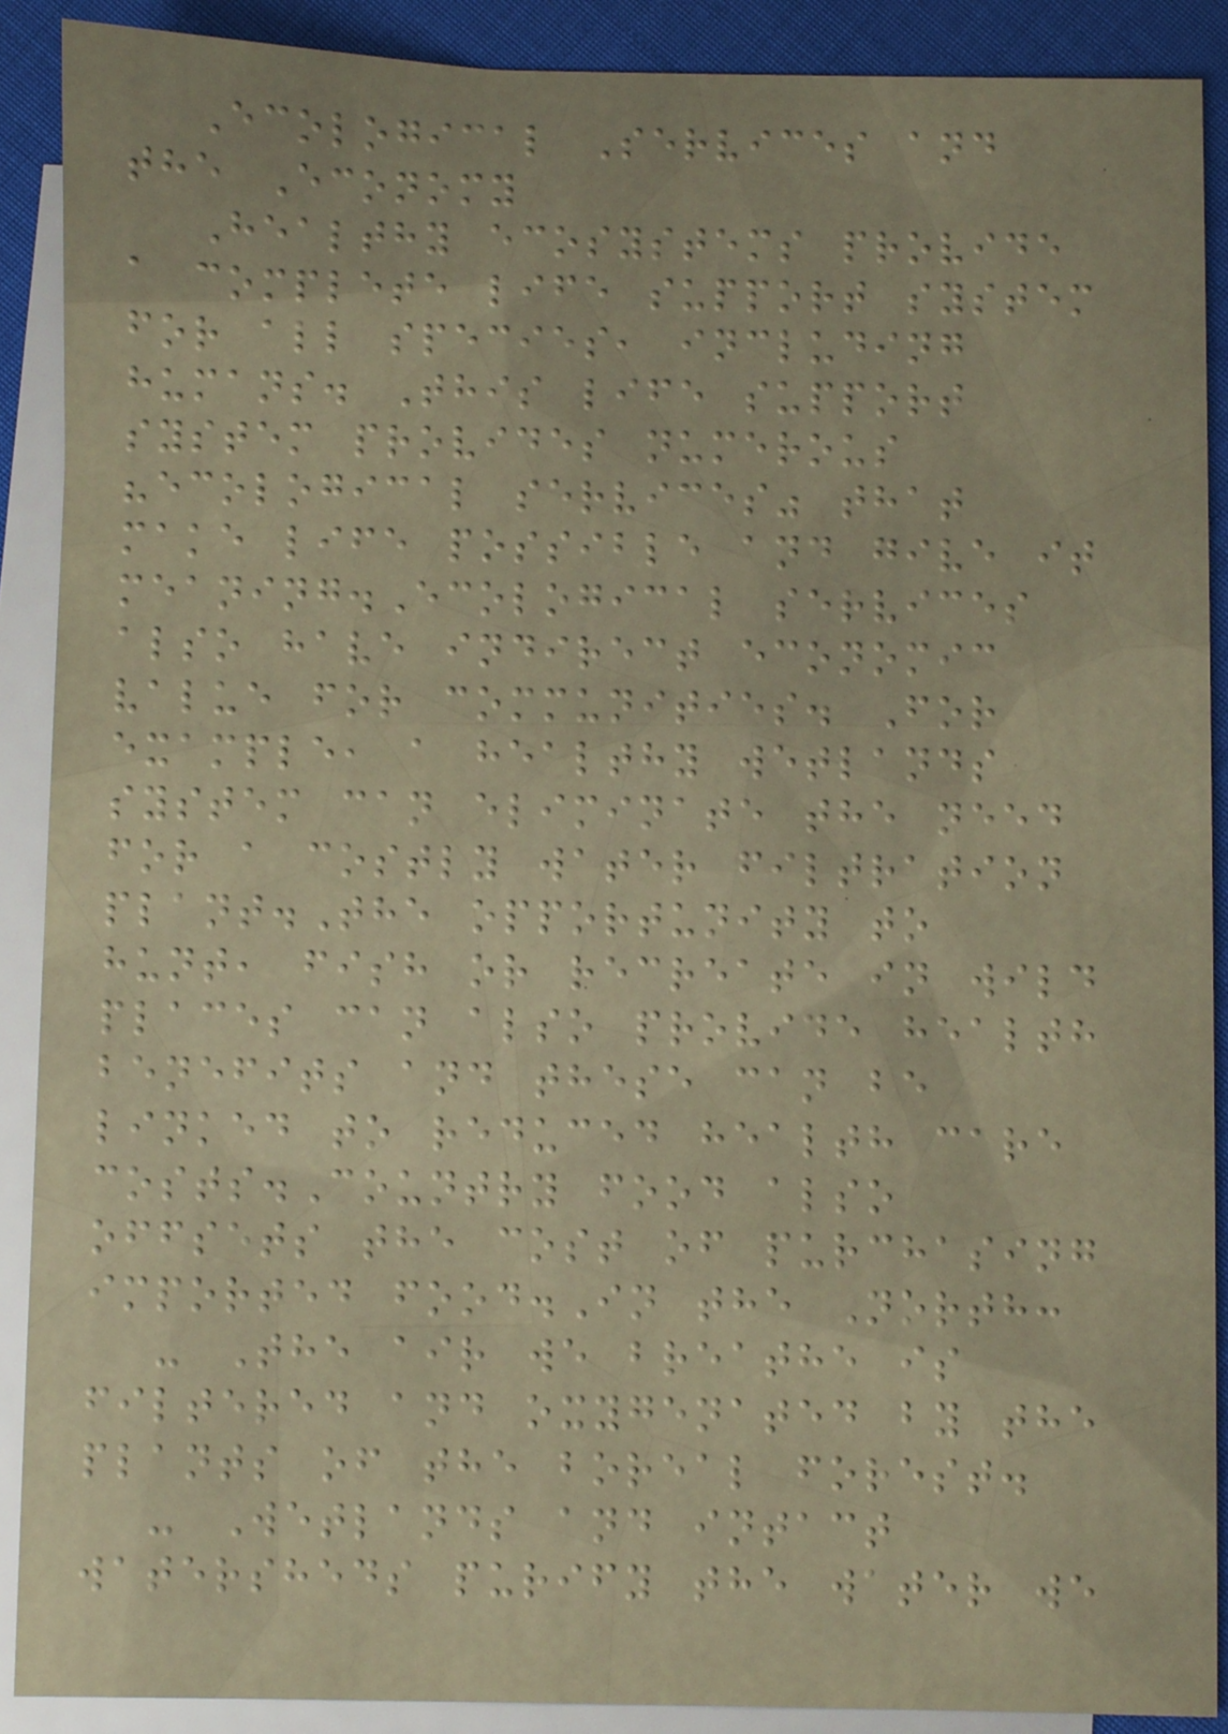Ecological Services and
the Economy
Healthy ecosystems provide
a complete life support system
for all species, including
humans. This life support
system provides numerous
"ecological services" that
make life possible and give it
meaning.Ecological services
also have indirect economic
value for communities. For
example, a healthy wetlands
system can eliminate the need
for a costly water filtration
plant.The opportunity to
hunt, fish or recreate in wild
places can also provide health
benefits and these can be
linked to reduced health care
costs.Country food also
offsets the cost of purchasing
imported food.In the North:
- The air we breathe is
filtered and oxygenated by the
plants of the boreal forest.
- Wetlands and intact
watersheds purify the water we
